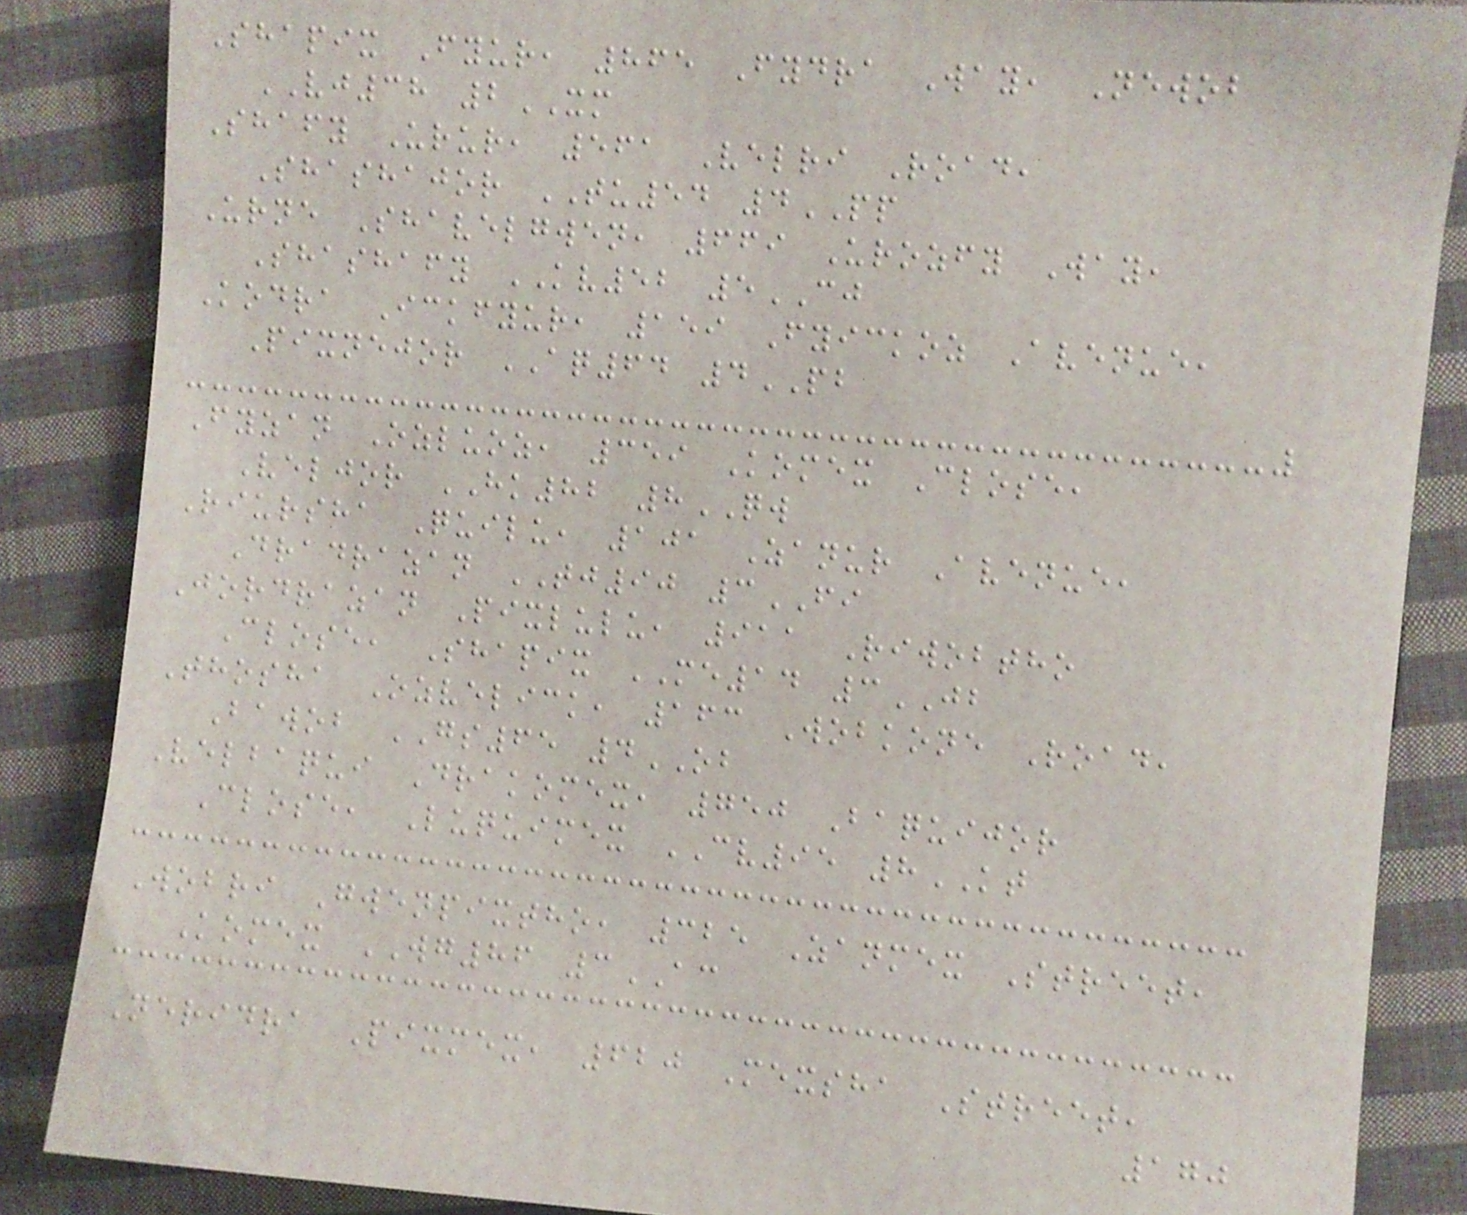Shapix Fyur, 865 Fydra Way, Newob
VJ38 2XM
Shafy Urur, 561 Velri Road,
Shashajor TU54 4PP
Urne Shavelgwen, 669 Urozfy Way,
Shashafy KV52 5CJ
Kodra Ickfyur, 159 Fyickoz Avenue,
Pixnejor AQ64 4PB
Fyzan Ozluoz, 359 Komex Close,
Veljor HK82 8QW
Riursha Quilu, 101 Zanur Avenue,
Dradrazan TJ90 3FI
Jordrazan Pixlulu, 911 Riwobtho
Close, Shapix ME14 3JB
Thosha Ozvelick, 163 Wobkone Road,
Bawob GS65 4OB
Velbaqui Drakomex, 750 Baquijor
Close, Luquimex CV95 8KT
Wobri Gwenpixtho, 325 Zanmex Street,
Komex WG86 3AC
Neridra Pixmex, 620 Mexsha Street,
170
